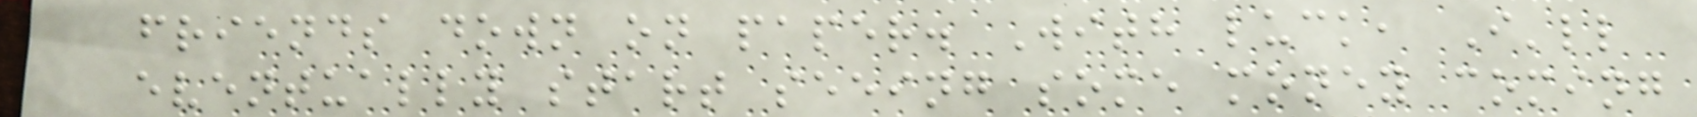friends down on paper. With luck, I'll
eventually start seeing some money coming
